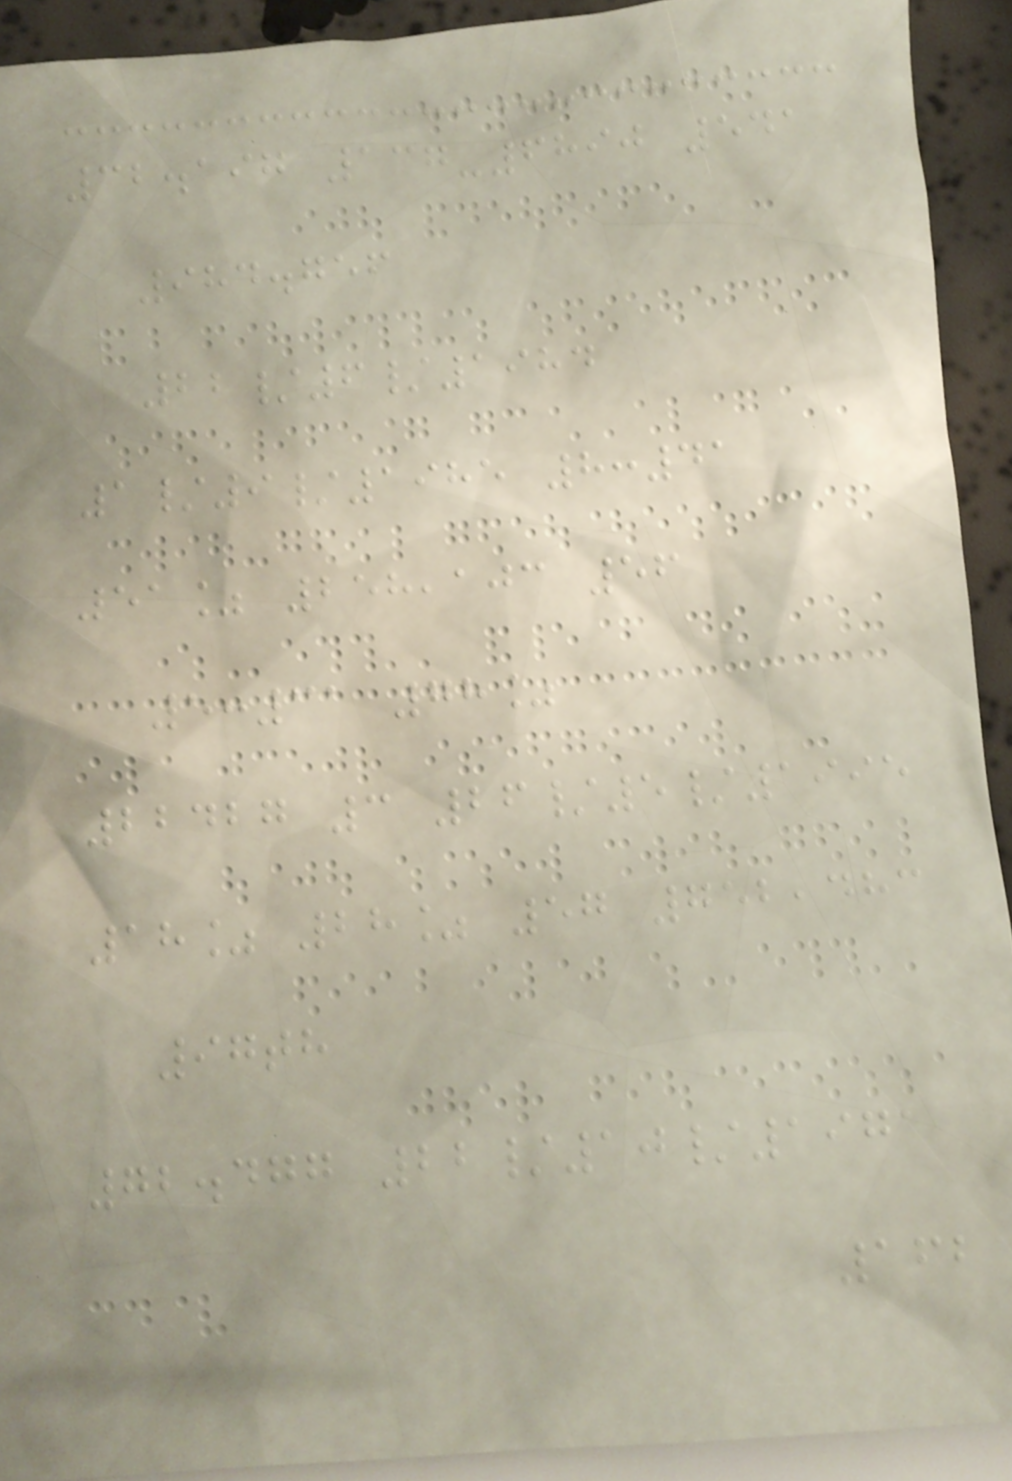32.197 137-6890 541
984.756
22/6/1984
1/9/1985 8:41
51% 258,103 56
5:31 78%
22427 3 26/5/1995
18% 28% 57 752,483
97th
72.477 22/10/1971
162
